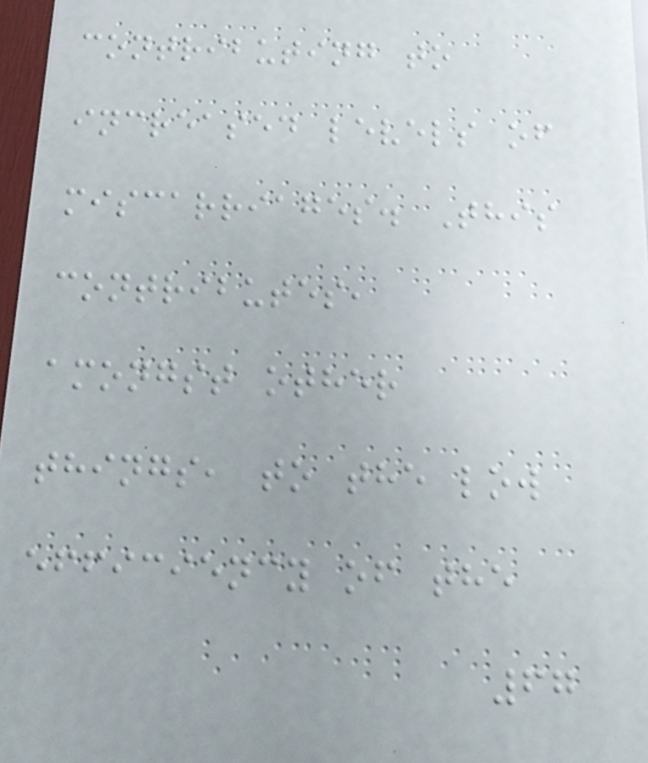contributing to
increased levels of
miscarriages. This
contributes,
amongst other
things, to the low
efficiency of the
67
